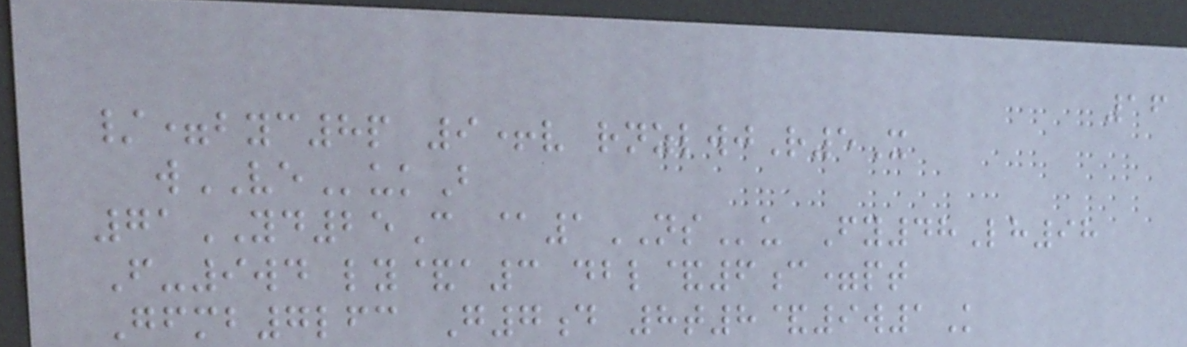16
/=byc8p 9+v rnzlwjR5X
wVEukB
71YD25C @1NSu Fy48Lh98
F-9wd ly&a3 dbl&6c=pt
Gfmb7lfc G7d 8t8&9w1K
